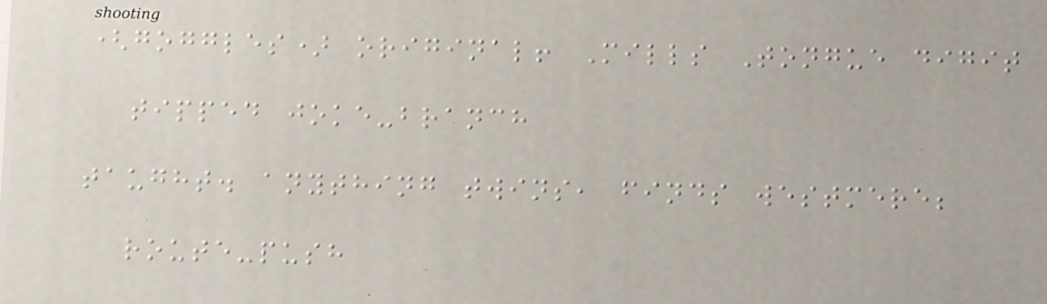(goggles) original! Mills Tongue digit
tipped joke-branch
taught. anything twins, finds westmere;
route-push
